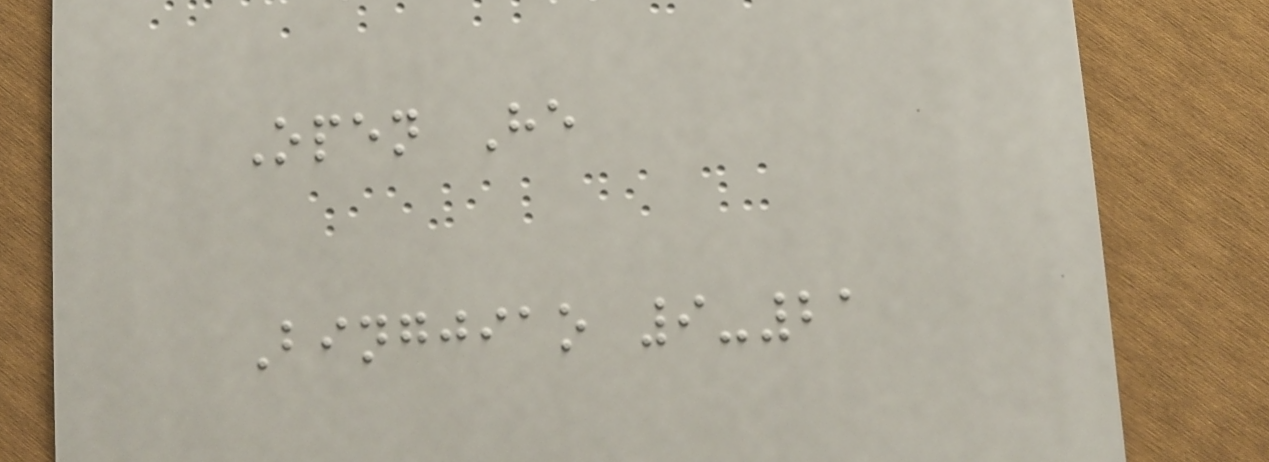Open He
Bingjiao 9-21
